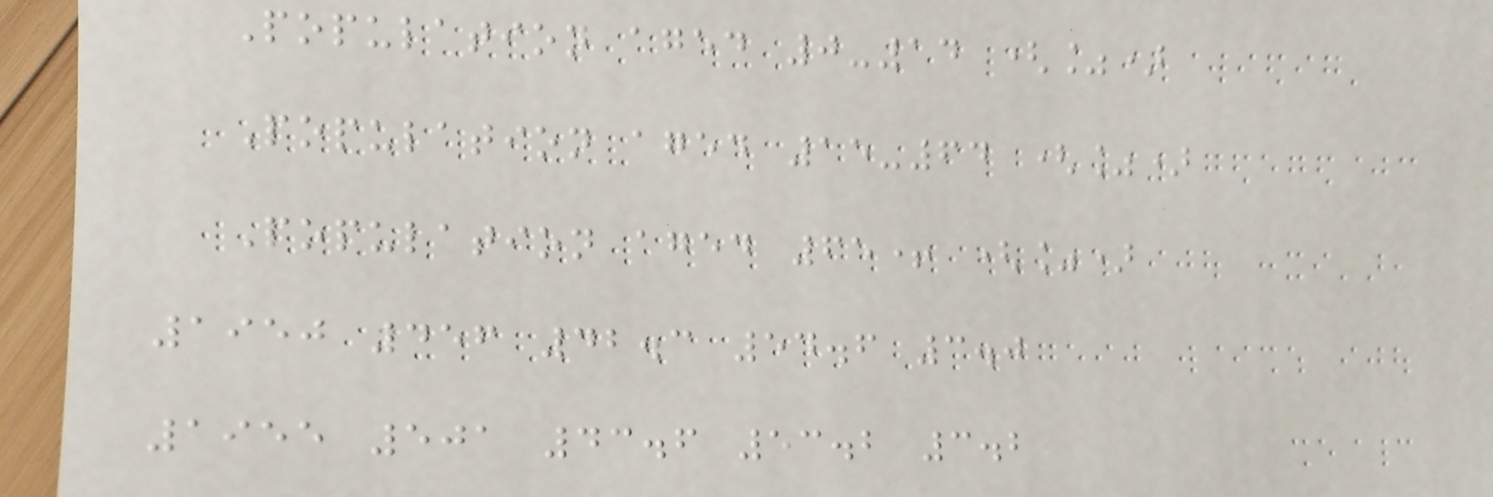Population aged 0-14 (%)
Population aged 15-64 (%)
Population aged 65+ (%)
1950 456 42.3 54.6 3.0
1955 501 43.6 53.2 3.2
